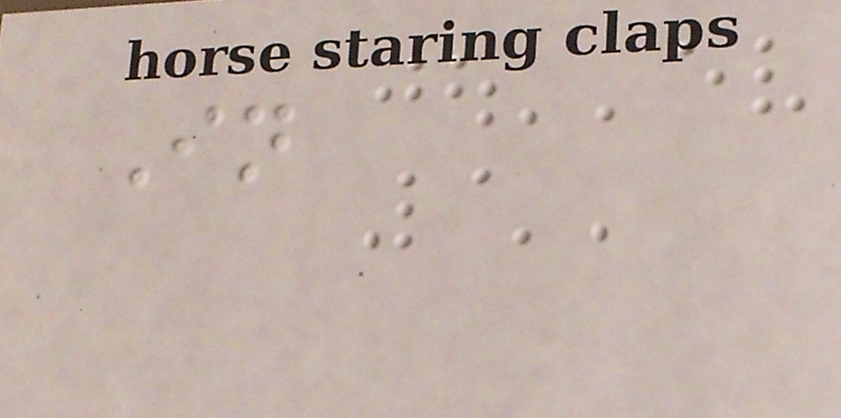In
